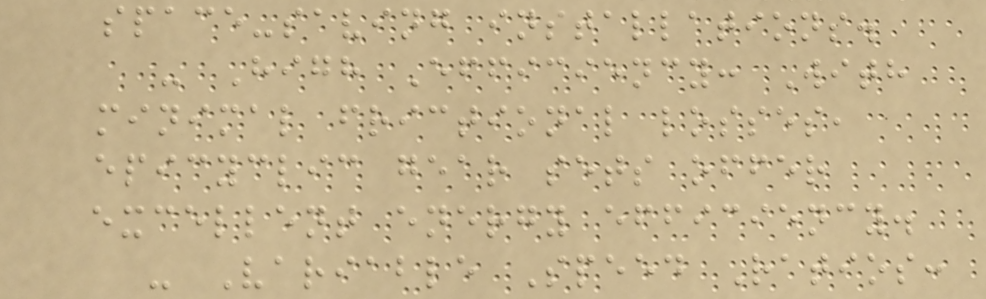space-saving installations.
- High Efficiency: With
minimal frictional losses,
epicyclic gear sets offer
excellent energy efficiency.
- Variable Speed Ratios:
